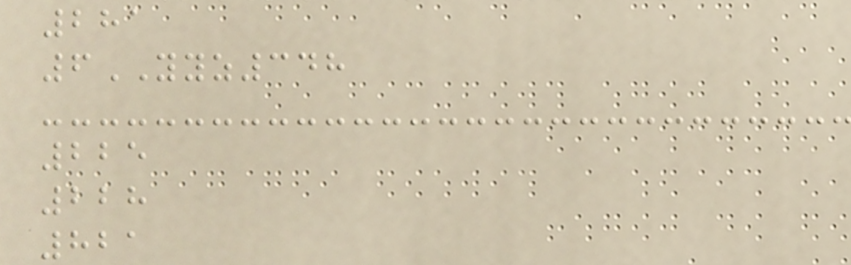281
6YYZ348
225
228
821
